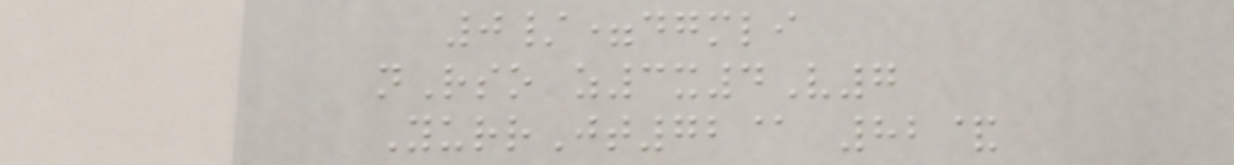0/=dgmli
nRso z3x4V7
YurrJt72@ 82&
